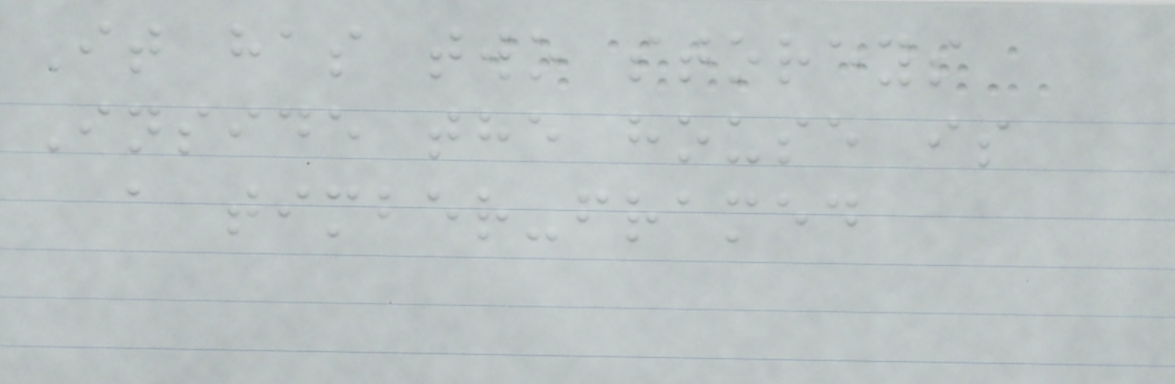It has two storeys
Inside the house is
a timber-framed
